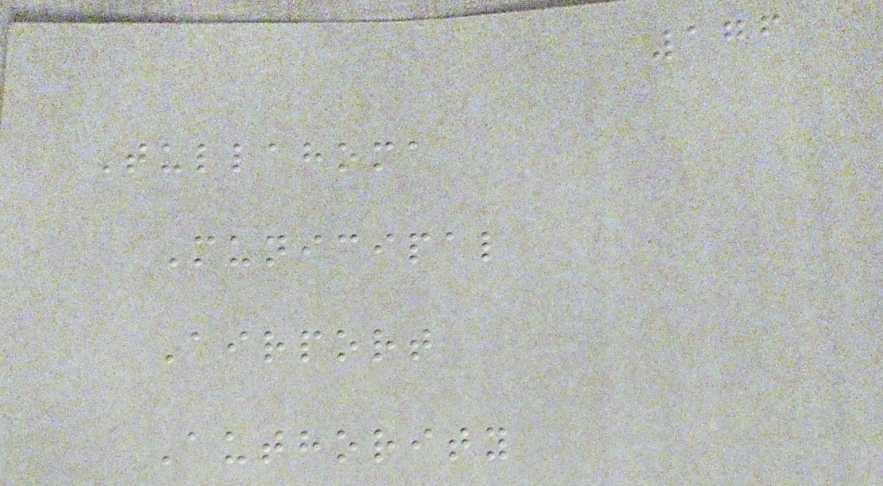176
Tullahoma
Municipal
Airport
Authority
